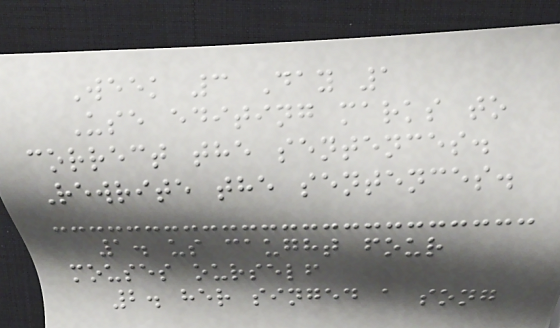Week 3 Day 1
Use editing marks to
correct the sentences.
Rewrite the sentences.
1. us caught four
mouses ourself
2. her singed a song
